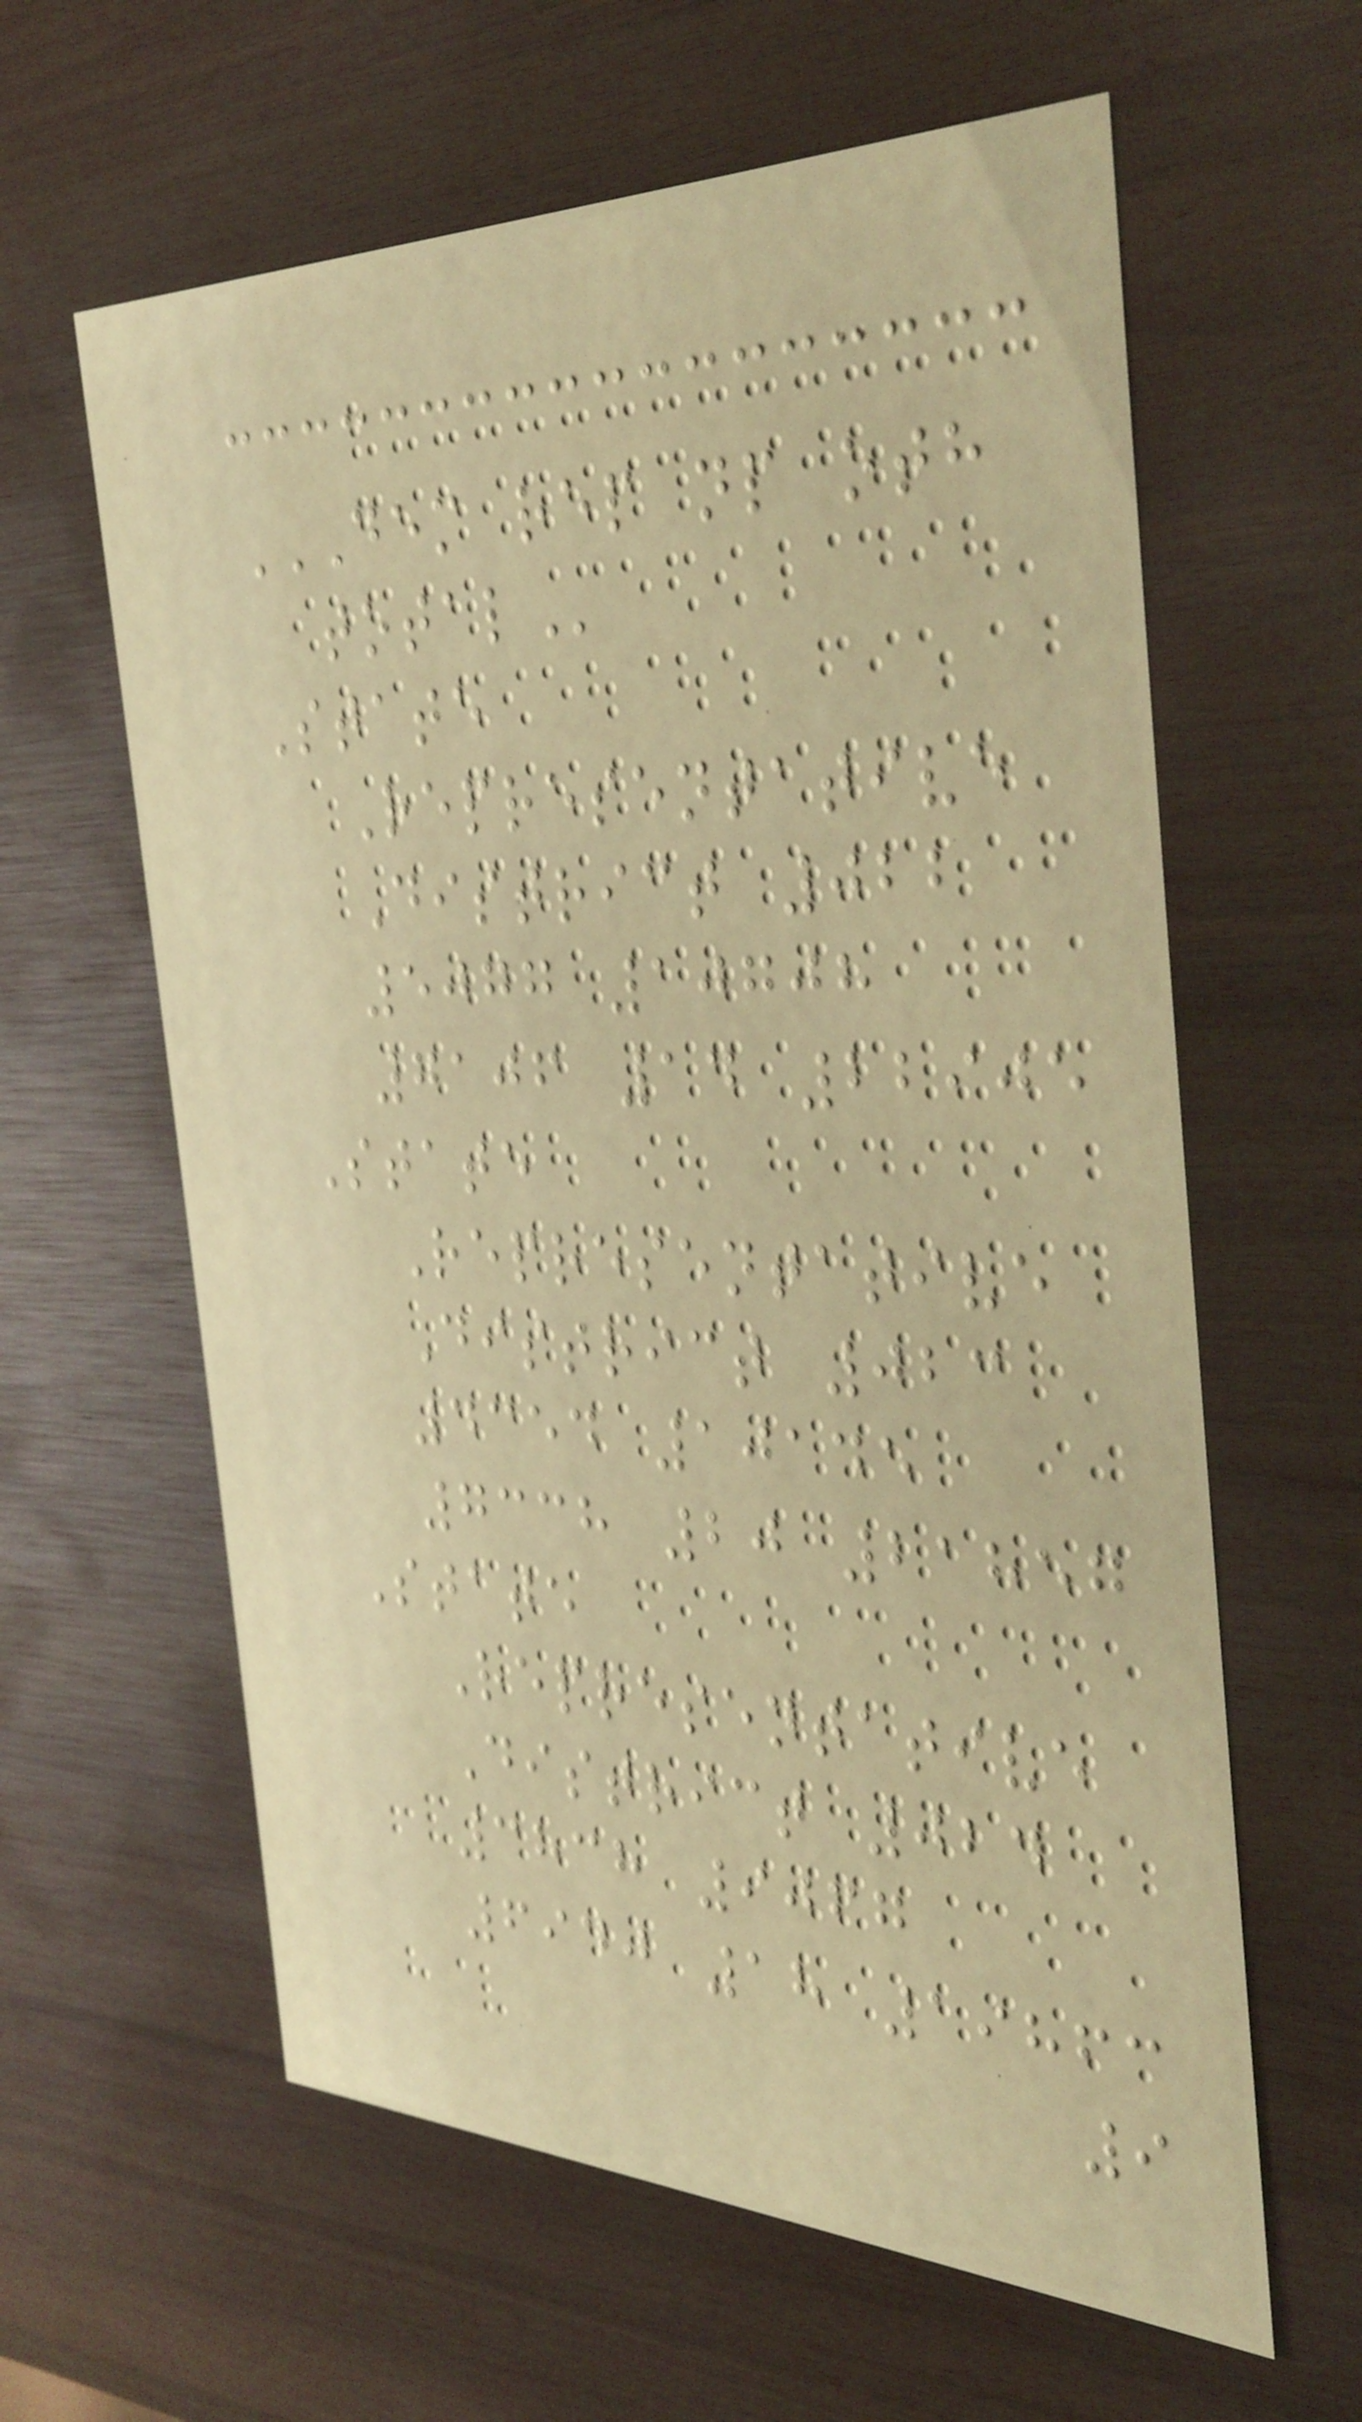DEM REP NP OTH
TOTAL
State
Representative
District 022
5077 10708
7106 14 22905
State
Representative
District 023
4354 10145
7338 20 21857
State
Representative
District 024
3838 9067
6940 18 19863
9
